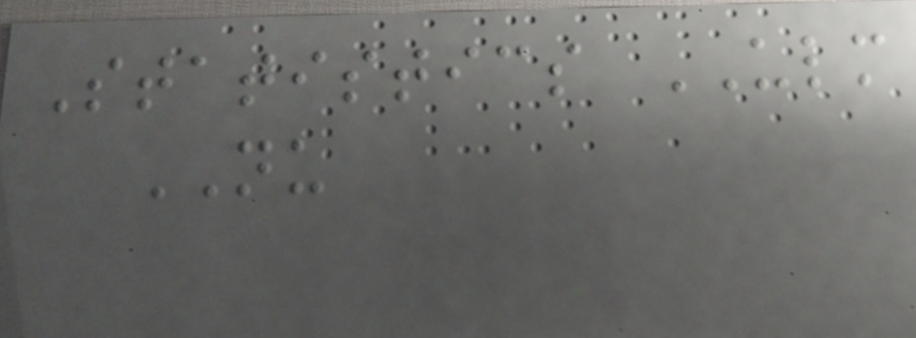Statistics ULM
NU
